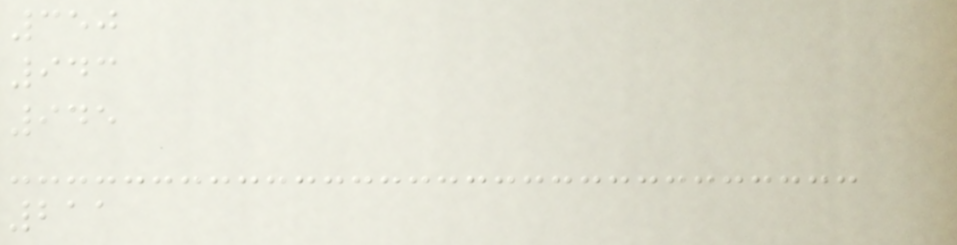350
943
945
211
